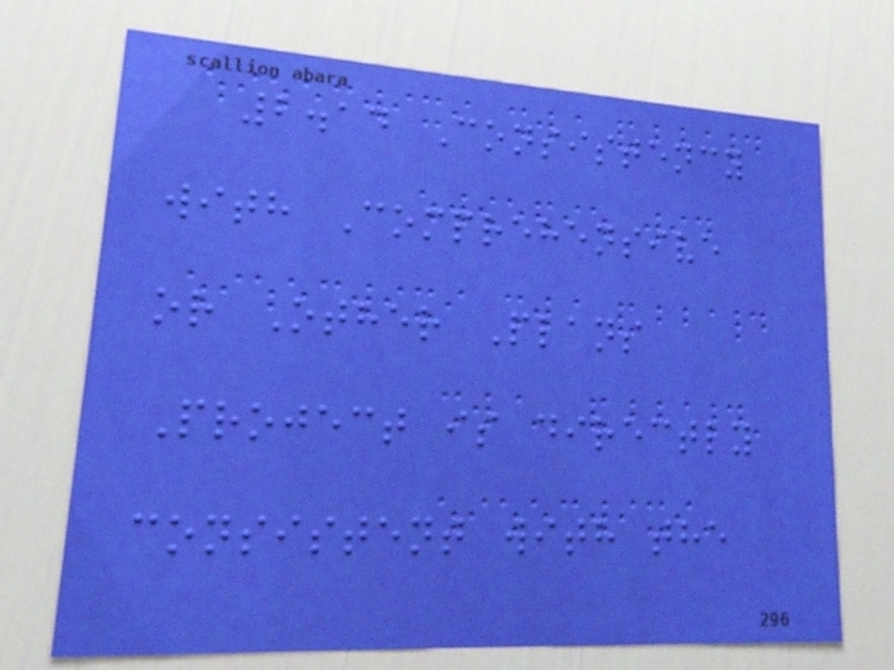2.14 Consistency
with Comprehensive
or Other Plans
Project is directly
consistent with the
